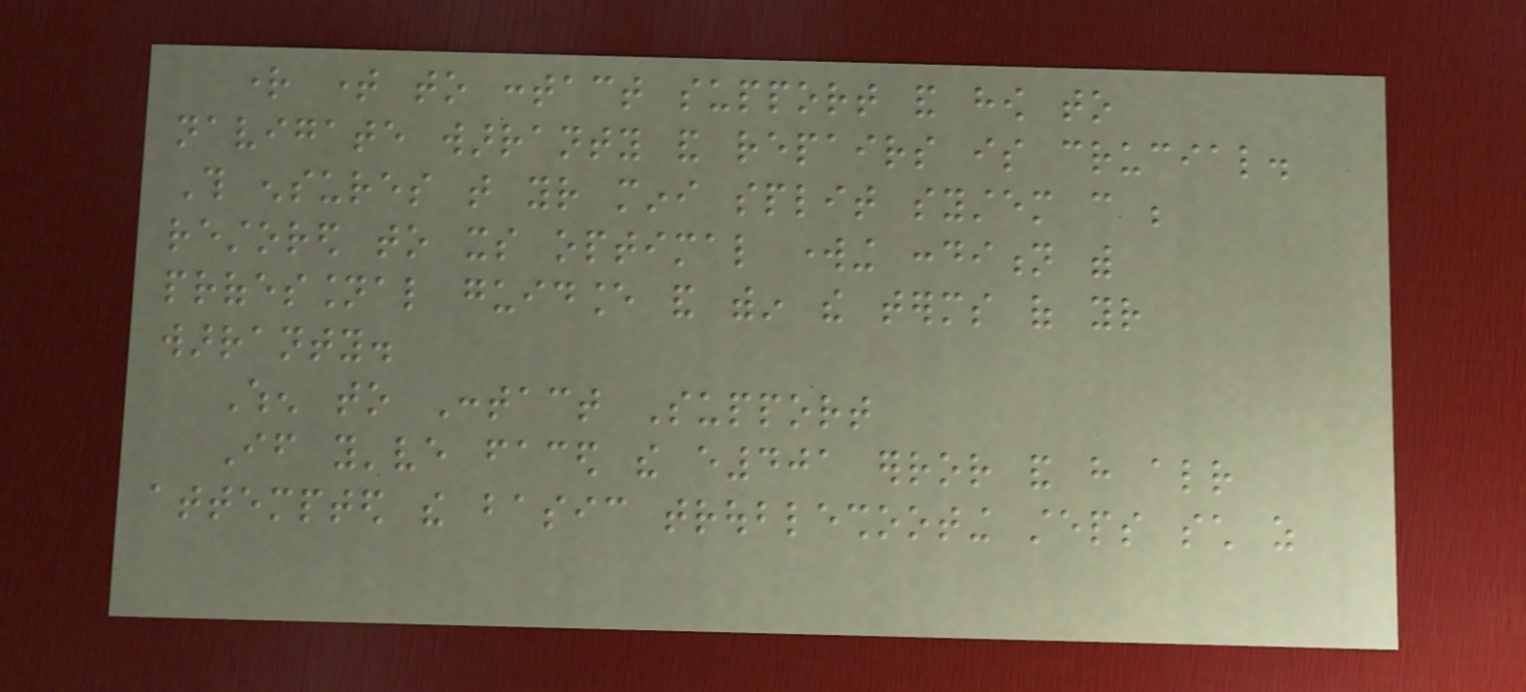right time to contact support and how to
navigate warranty and repairs is crucial.
This ensures that your mini split system can be
restored to its optimal working condition with
professional guidance and within the terms of your
warranty.
When to Contact Support
If you've faced the e401 error and have already
attempted the basic troubleshooting steps such as
